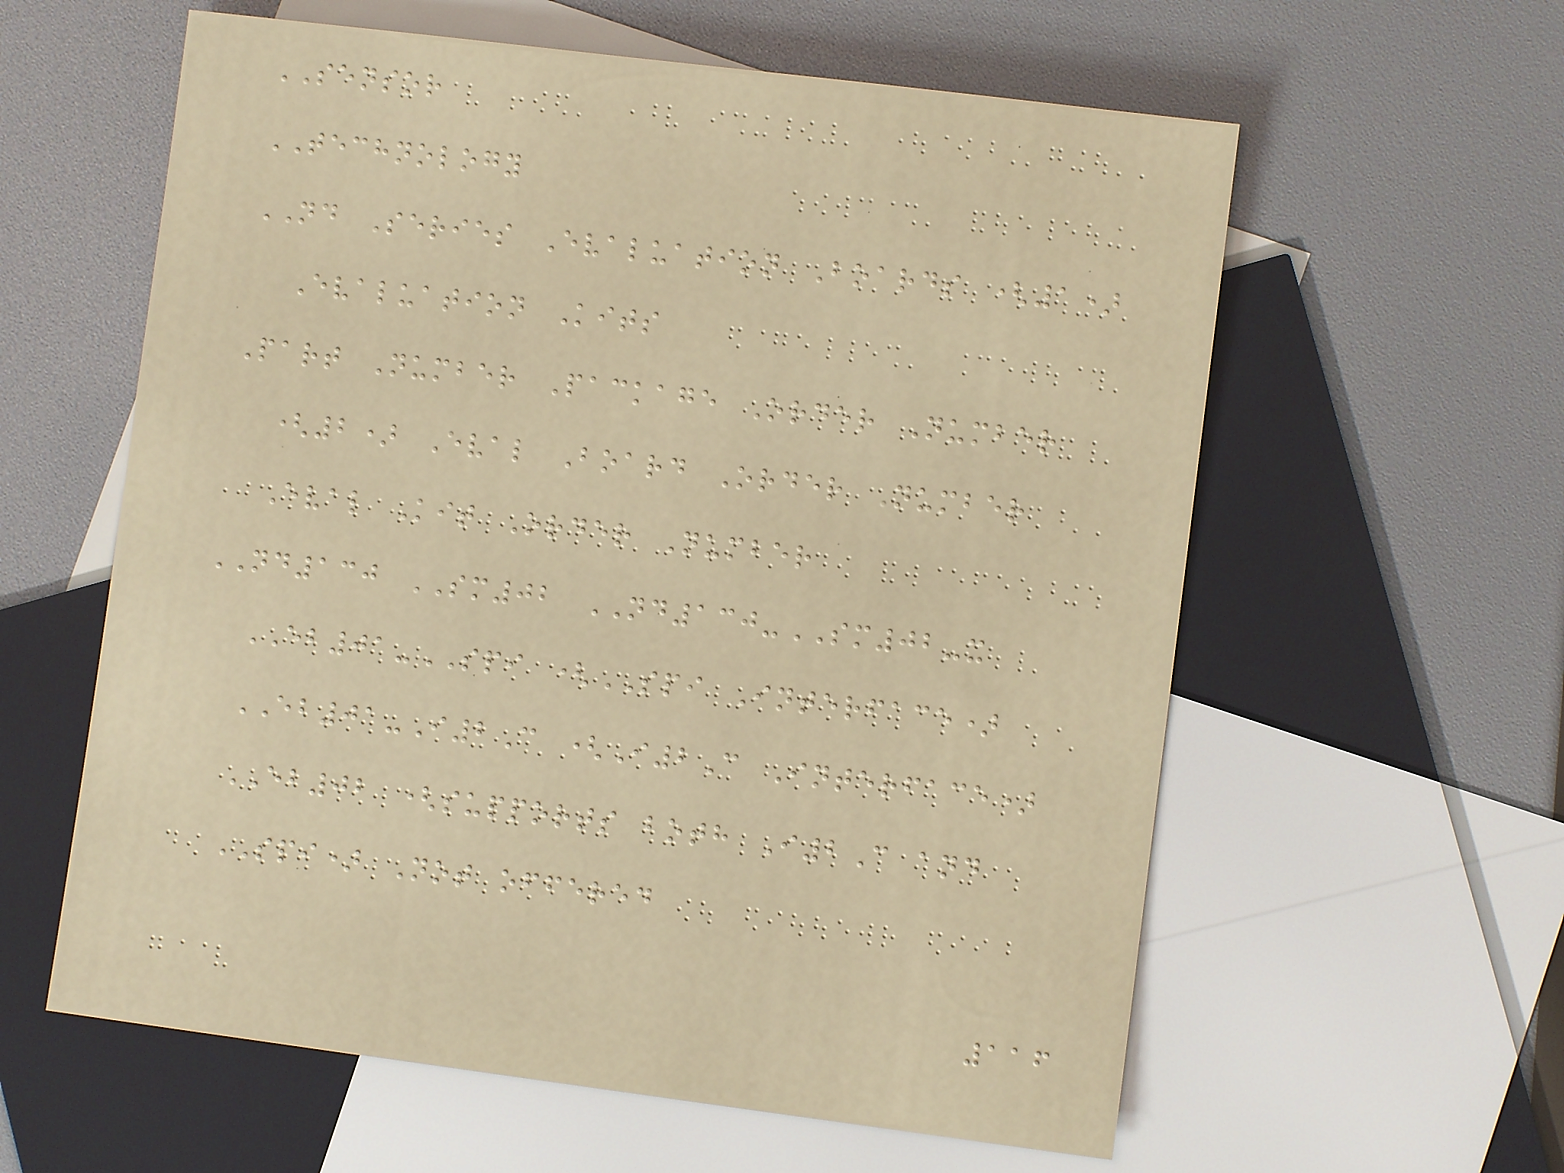SENSOR
TECHNOLOGY
ND Series Evaluation Boards (1)
Evaluation Kits
Part Number Package Order Number
(2) Eval Board Order Number
Eval Kit Order Number
ND130 SM02 ND130-SM02-x
EB01-SPI (SPI Interface)
EB01-I2C (I2C Interface)
EB02 (supports both I2C and
SPI) Not offered
116
